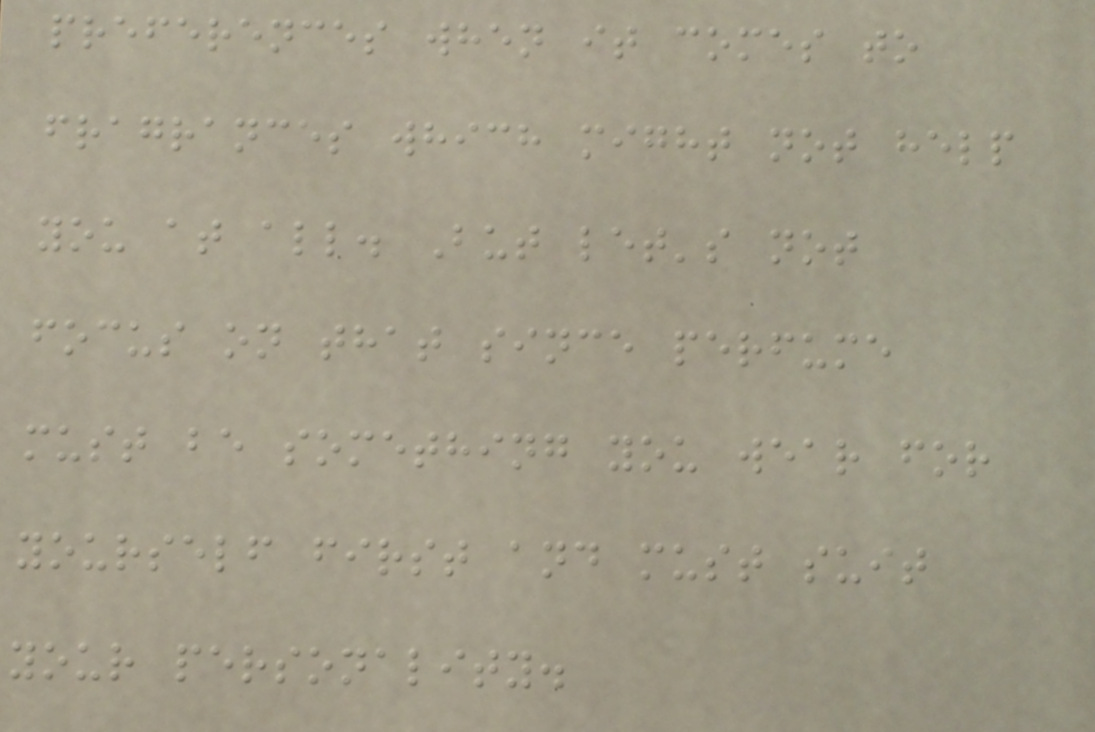preferences when it comes to
fragrances which might not help
you at all. But let's not
focus on that since perfume
must be something you wear for
yourself first and must suit
your personality.
